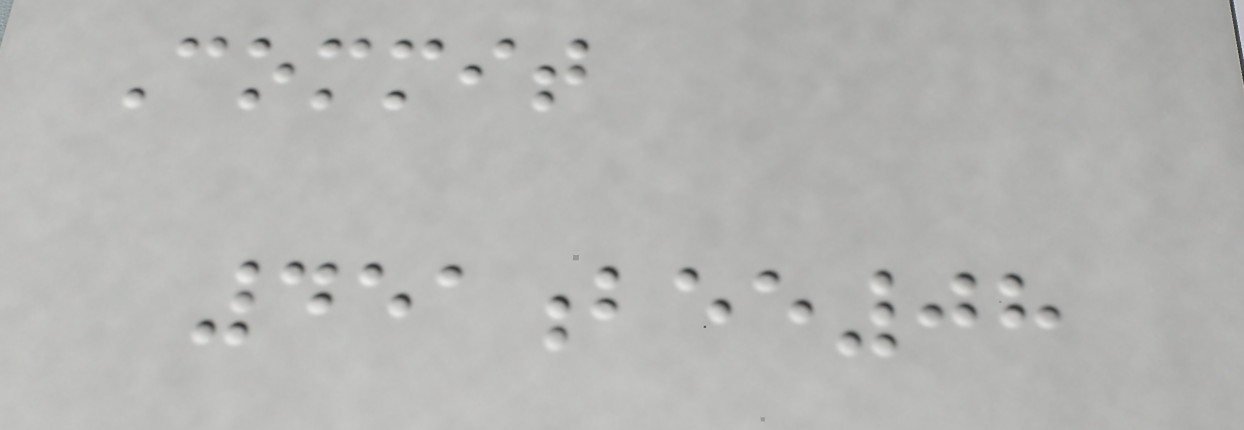Commit
451bee08
